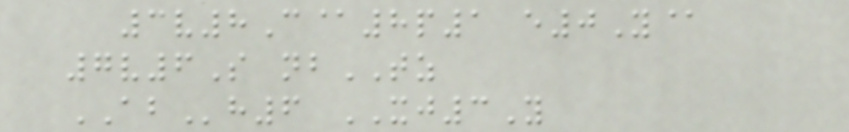3v8C@8p1 e0Y@
7v6S nbTZ
ABh6 XJ3Y
